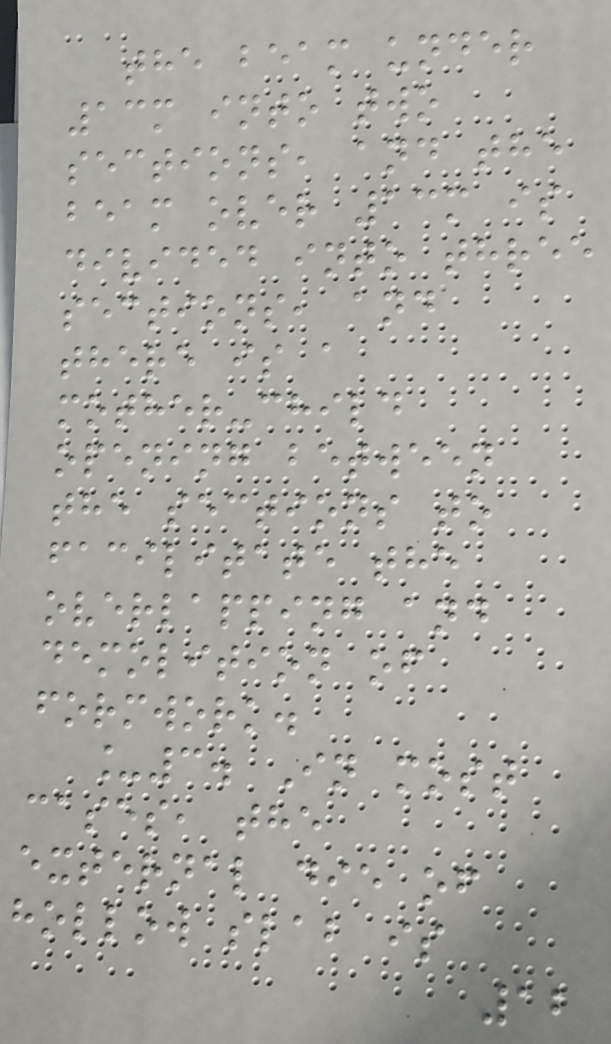the beam under
13m into two
sections, and the
beam over 13m is
divided into three
sections, and
there is a
mother-child
opening between
the sections to
facilitate the
overlapping and
demolition of
formwork.
_3. In most
cases, the
external die of
hollow slab is
12
